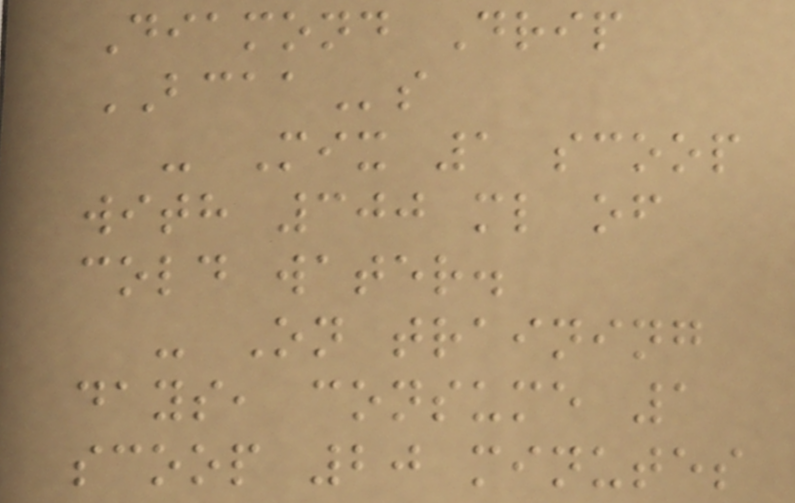Diamond Drip
BCAAs
- Mix 1 scoop
with 300 ml of
cold water.
- On training
days, consume 1
scoop 20 minutes
